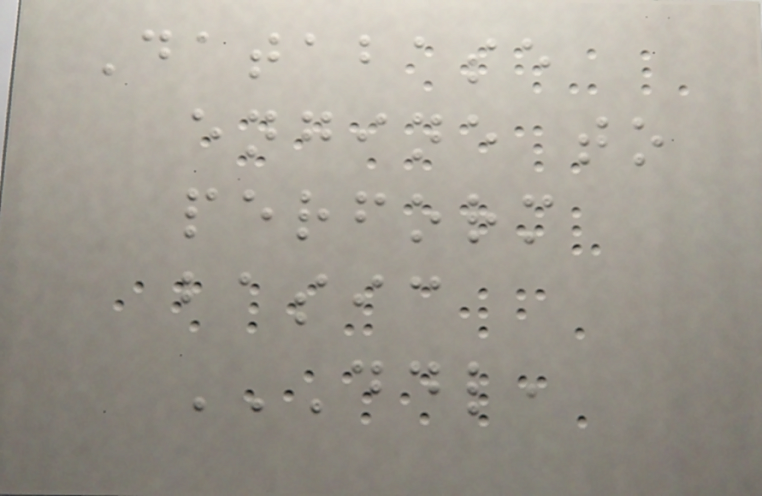Database
engine to
perform
basic
DDL,
